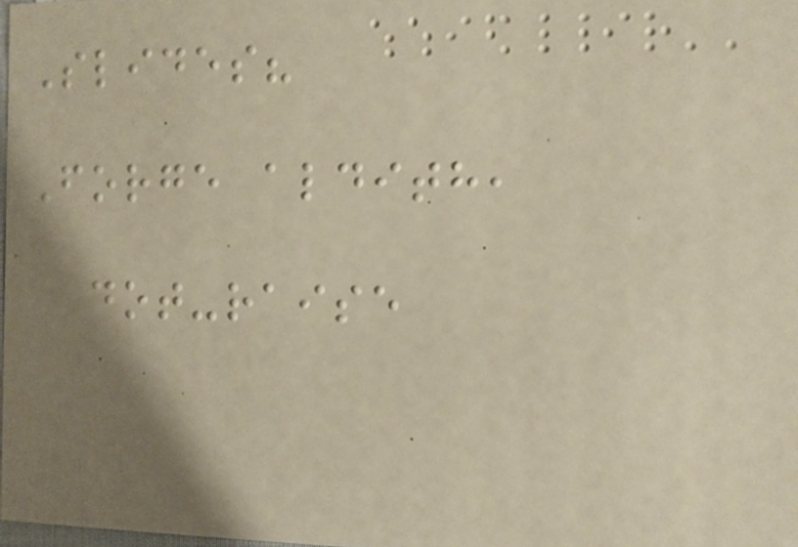Slides?
Forge aldith,
dot-raise
